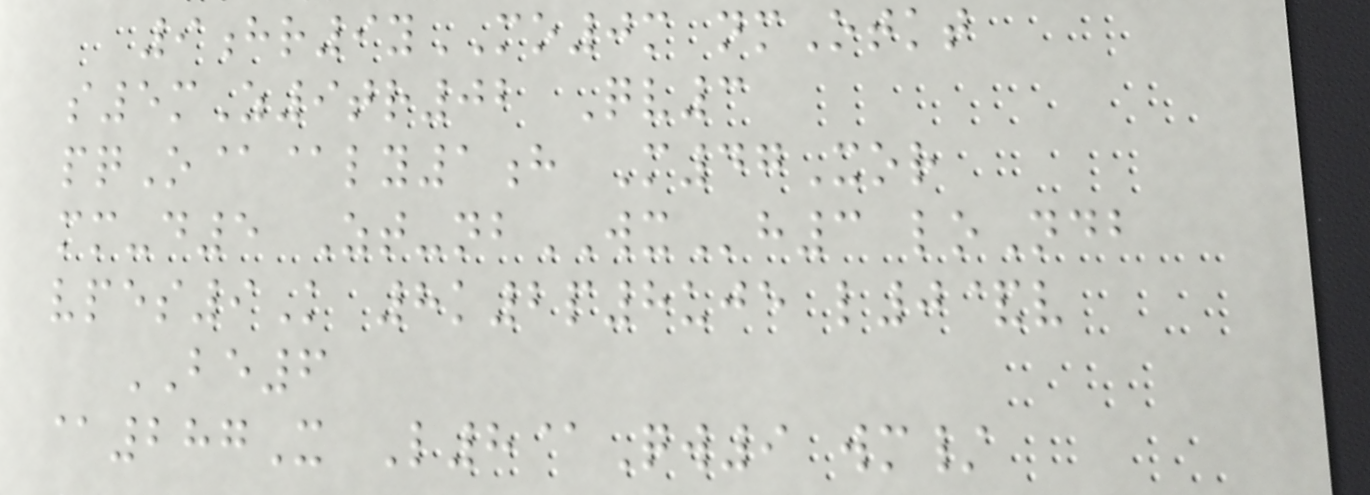9hr9yMO0m nmOtkt
s5mZ9tr02 Qv3
pqO@@ly1h M47Xor
mm-d5 Zt-nbWXh3 loNdb
vpes9K 8k2p8uje l0&v
BE6
@287X L8@Qw9 wm/
